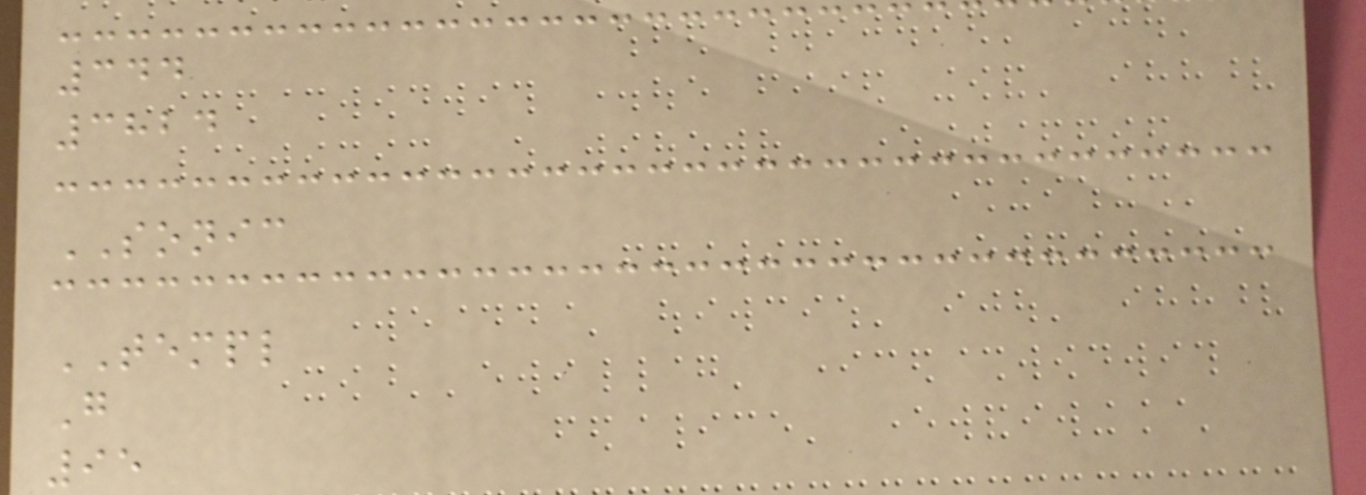344
3824
SONIC
TEMPL
G
95
